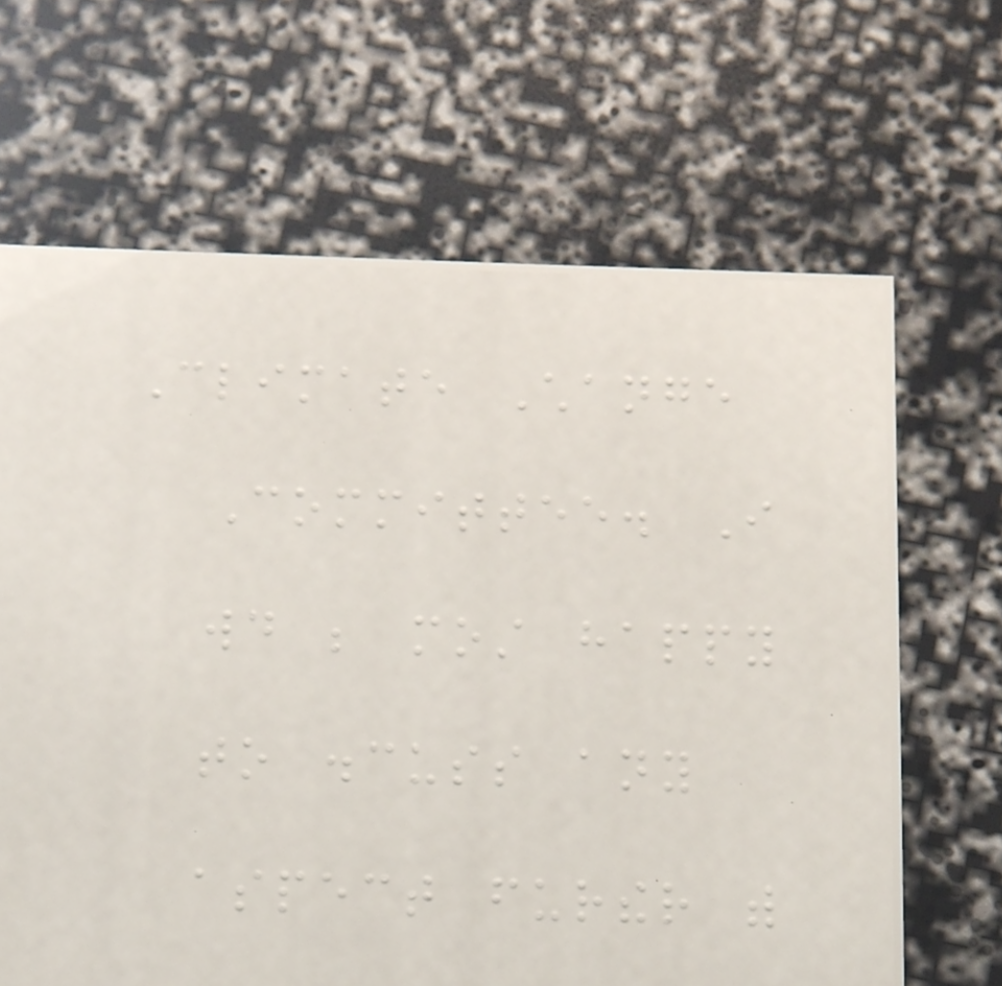Climate Change
Committee. I
would be most happy
to discuss any
aspect further with
